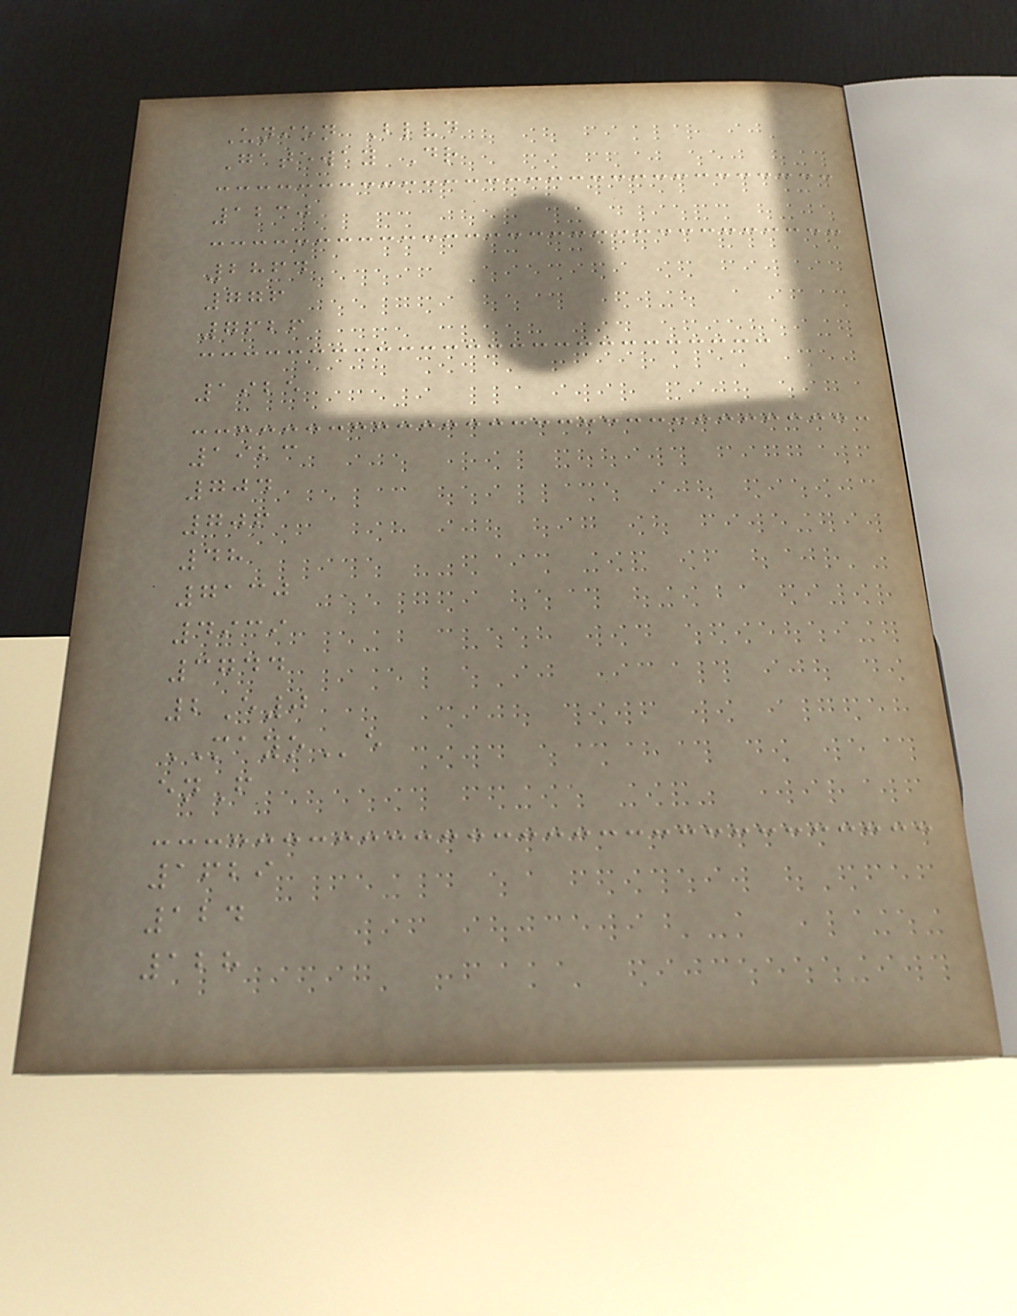Union Blvd
Gateway Dr
1230
2864
776
7626
1925
1923
704
706
48
7130
4939
3744
2E0
MAYOe
enF
1629
124
128
